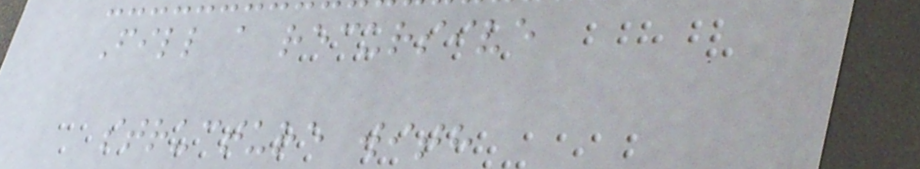Fill a recursive
structure with
